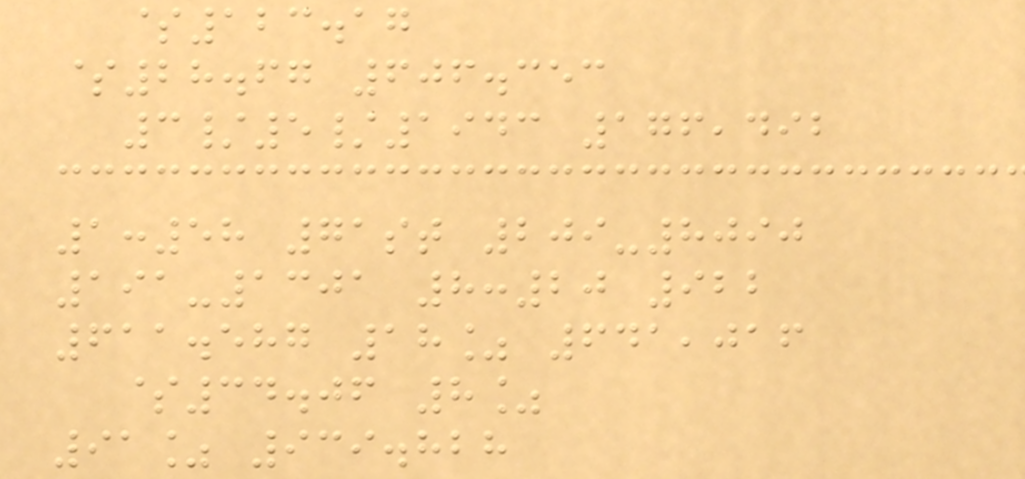$123.17
$28.67 606.353
3/5/1943 176,492
1:58 71st 209-8090
191-1301 8:20 922
611.587 18% 641,016
$34.06 8%
91% 939.828
